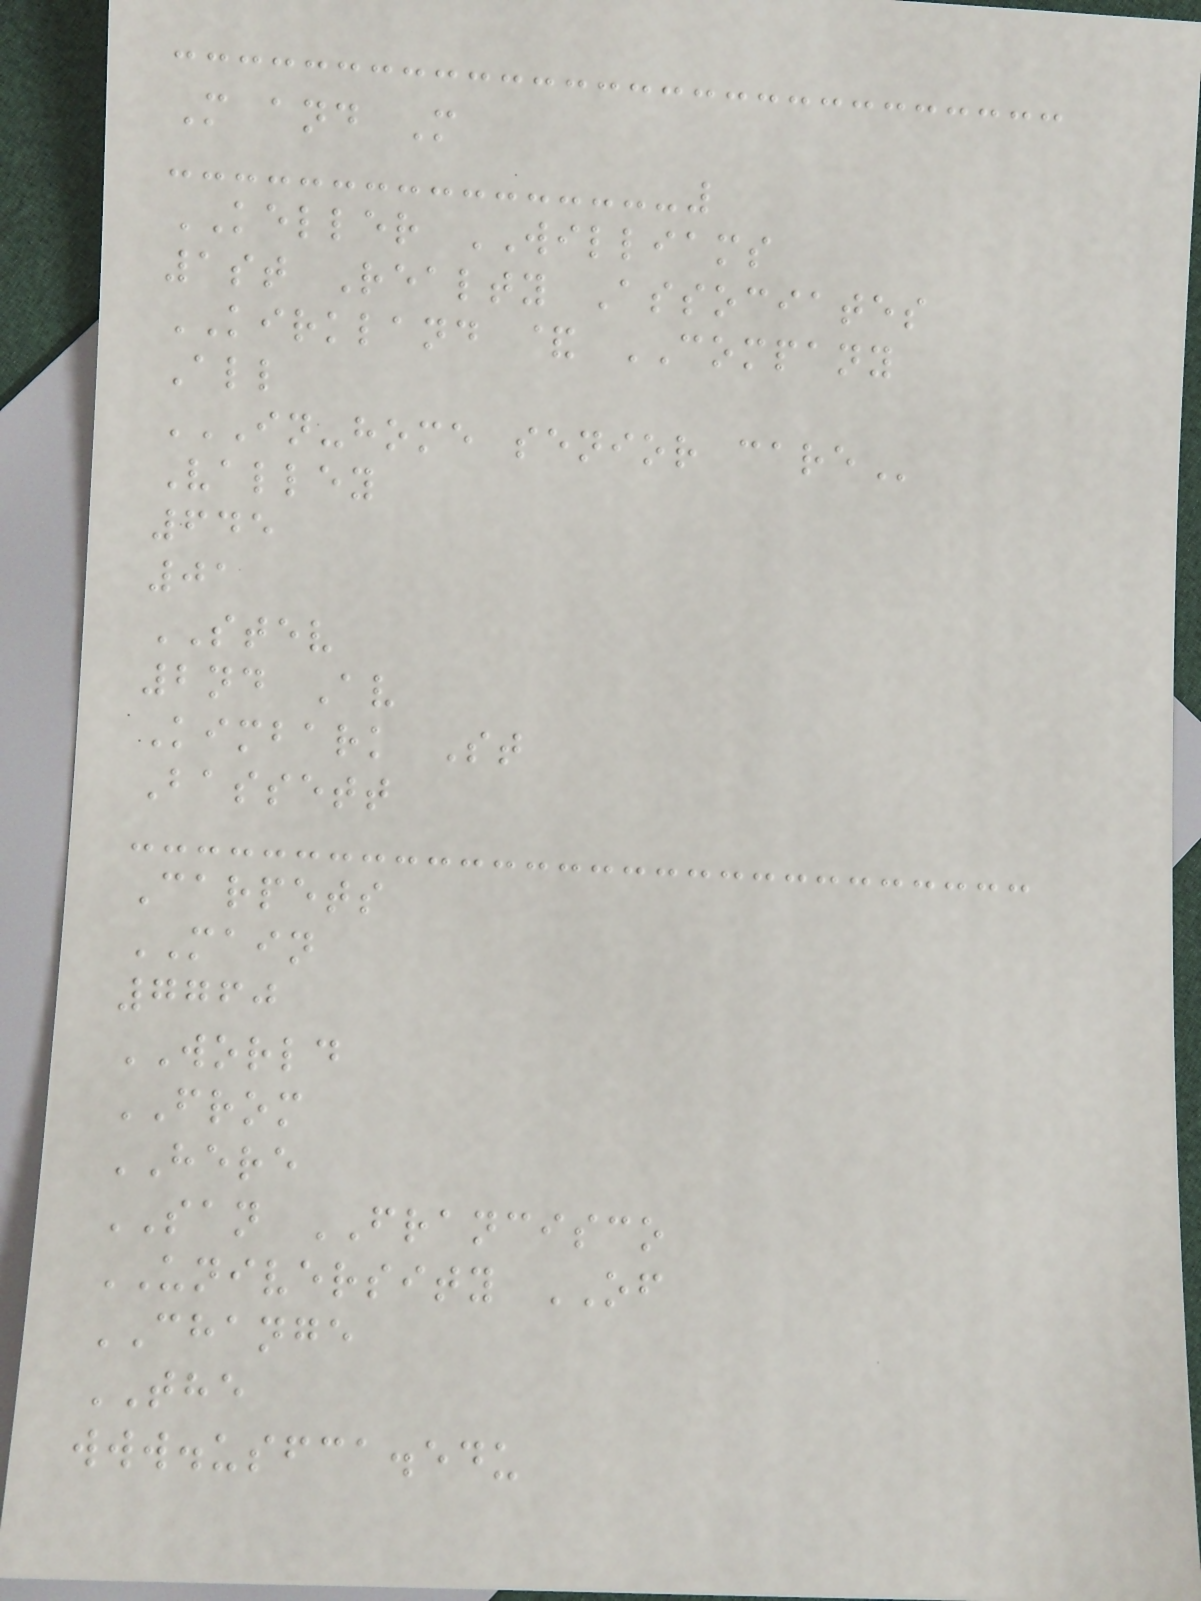M and M
KELLER WILLIAMS
1st Realty Associates
KIRKLAND & COMPANY
All
IN-HOME SENIOR CARE
Valley
645
01
STEV
2nd Av
Kimbark St
Bassett
Carpets
MAIN
7760
WORLD
FROM
HERE
SAN FRANCISCO
UNIVERSITY OF
CHANGE
THE
www.usfca.edu
